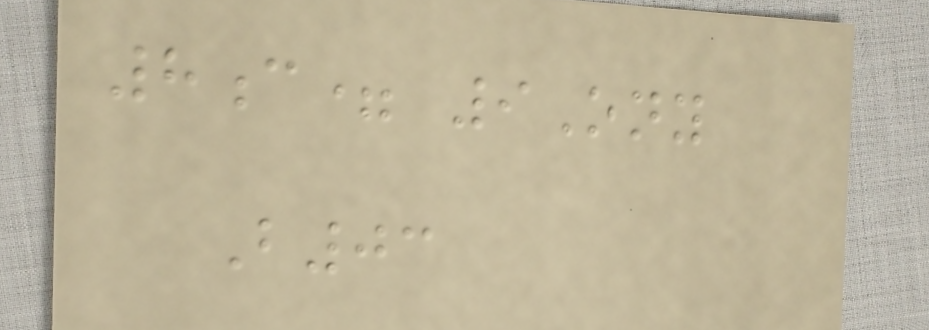8c= 9Ony
B03
